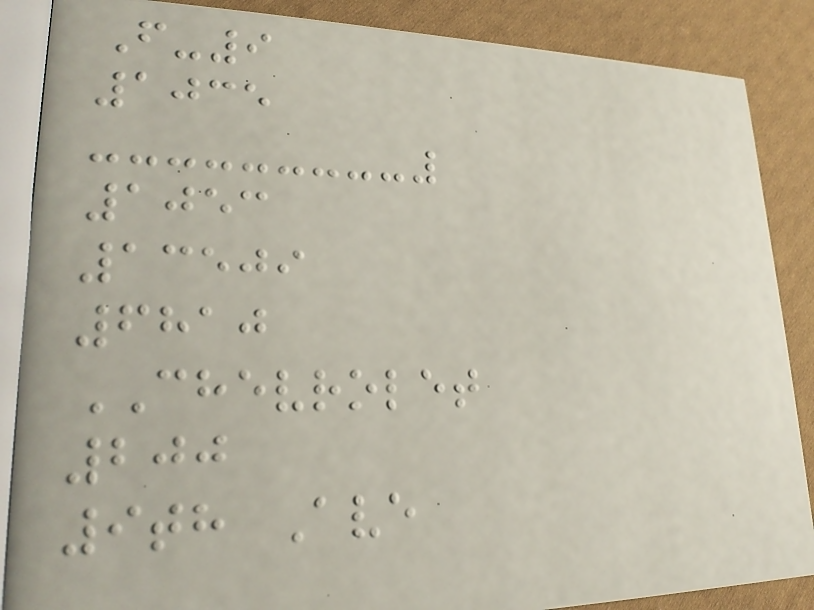F-9
1035
1053
13509
6810
CHEVROLET
200
9th Ave
